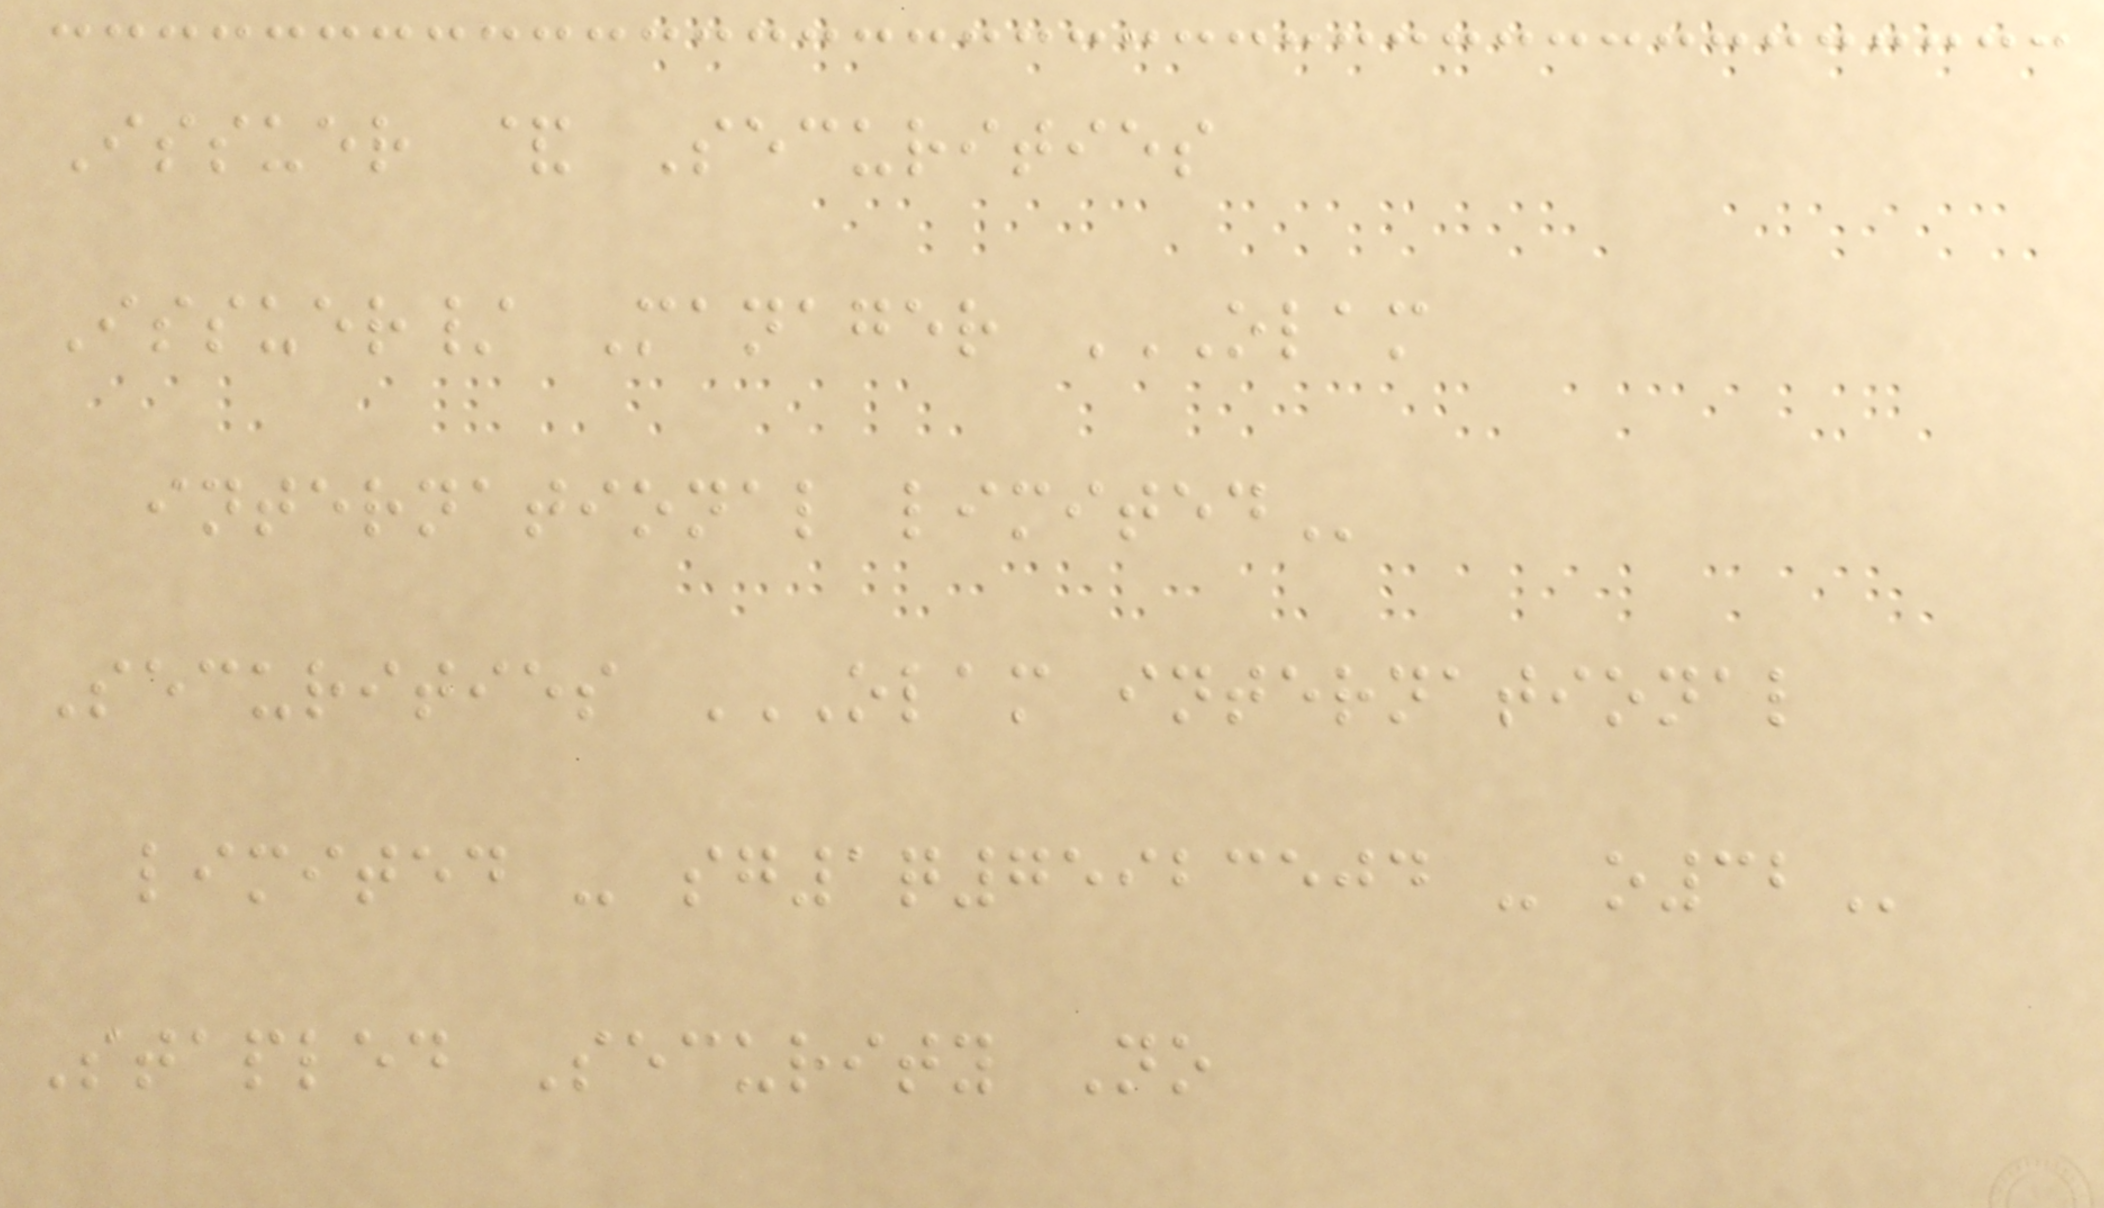Issuer & Securities
Issuer/ Manager OLAM
INTERNATIONAL LIMITED
Securities OLAM INTERNATIONAL
LIMITED - SG1Q75923504 - O32
Stapled Security No
